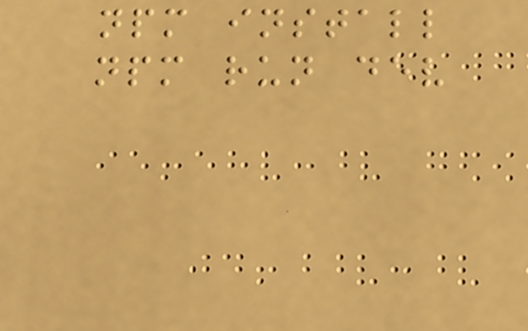npm install
npm run dev
